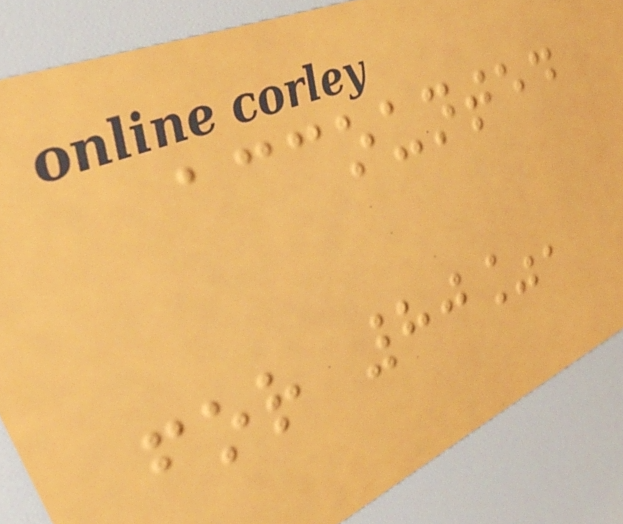accounted
for 80%,
